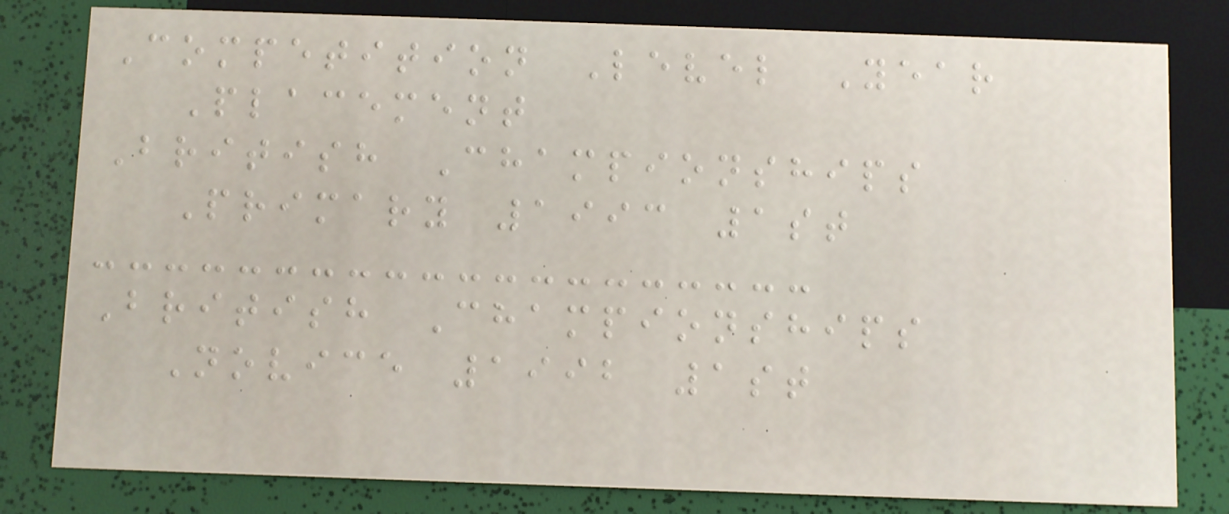Competition Level Year
Placement
British Championships
Primary 1993 1st
British Championships
Novice 1992 1st
